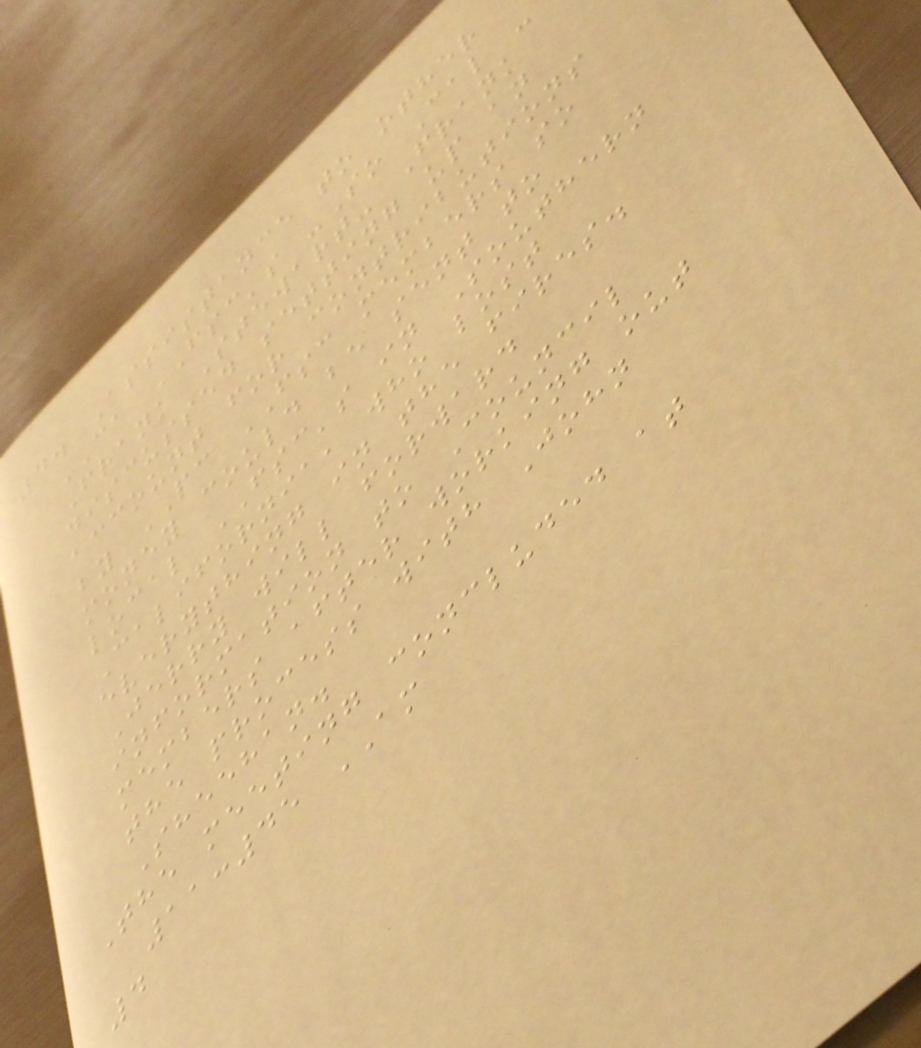4. Assistance to other
CA FSC's -So Cal -
Frank Stewart- Frank
discussed setting up an
account for contributions
by PC FSC members so
money could be sent to
local FSC's in Southern
California, who lost
everything in the fires.
Jerry will forward
information to Council
members after working out
the process with John
Sheehan.
The meeting concluded at
11:45 AM
4
